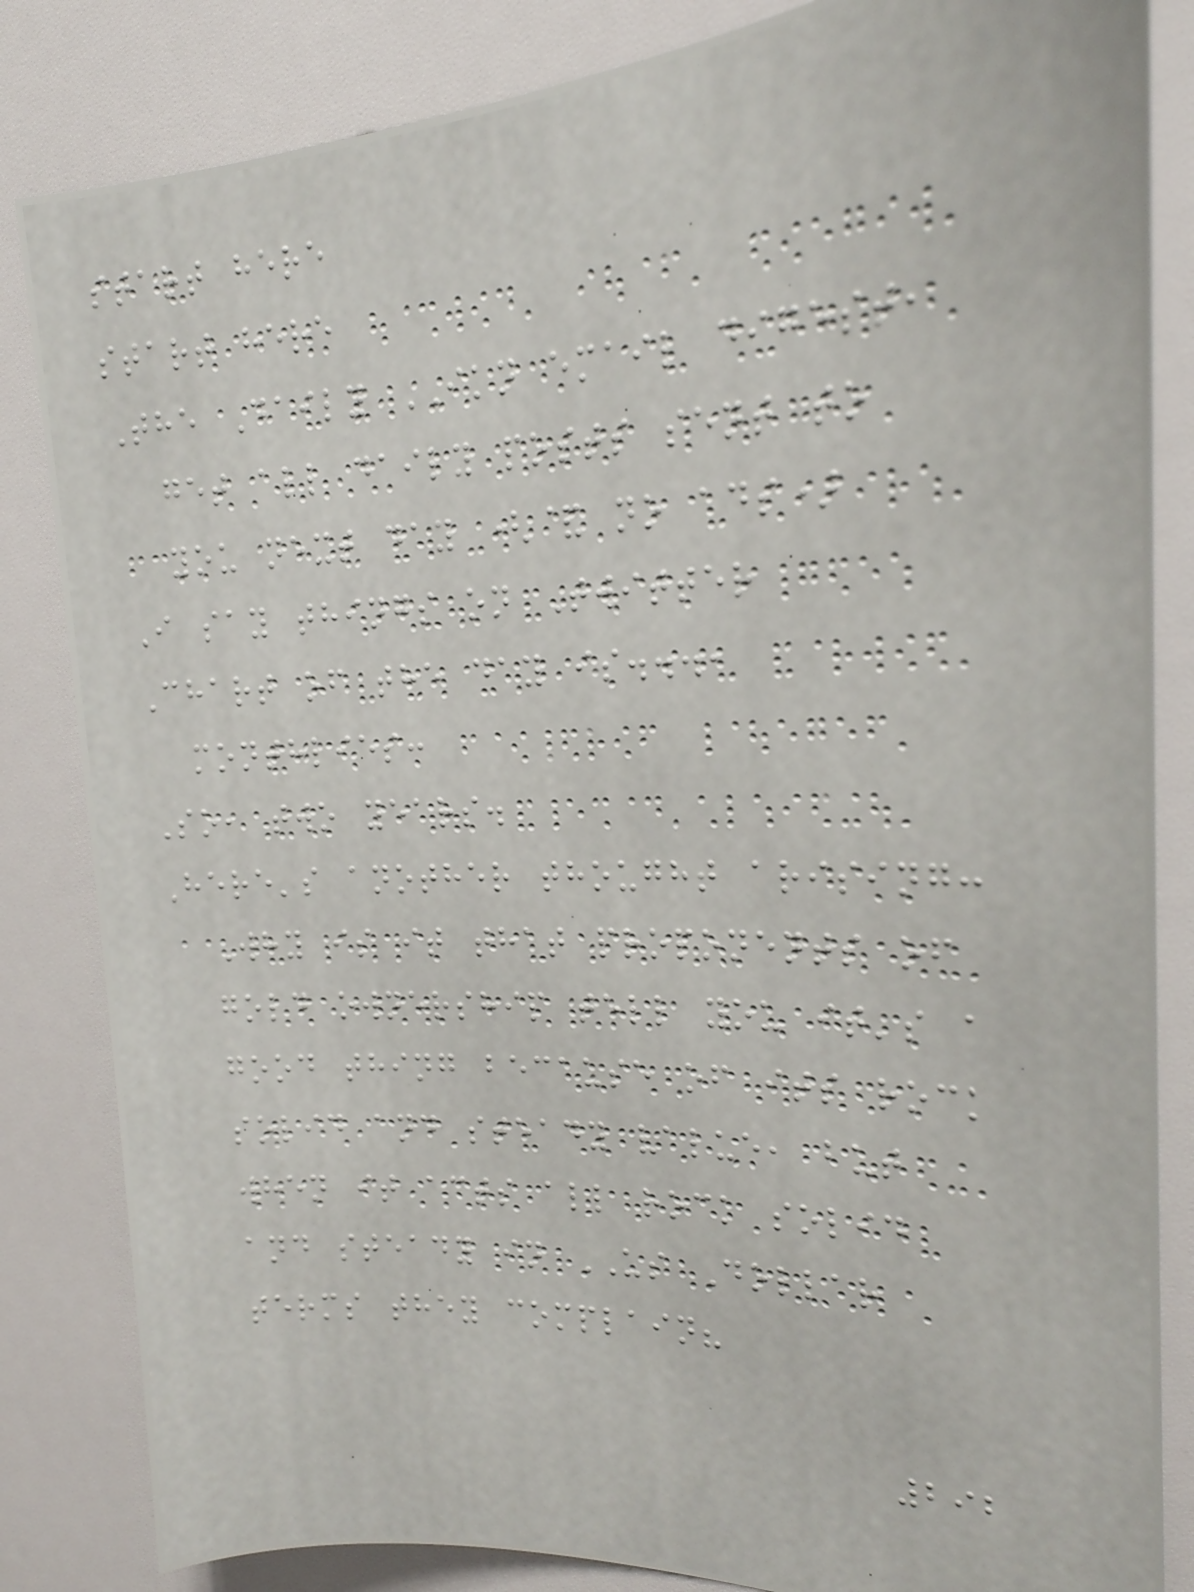start here
start here
The Daily IKN email digest,
get all daily posts sent to
you next day (& no ads)
I say things on Twitter
Chart of the day is...,
monthlies:
So, two years.
Here's another thought arising:
Why is it that proponents of
gold ownership tell you it's a
good thing because of its rock
solid and steady value, but
when it acts all rock solid
and steady in US Dollar
terms they complain?
292
